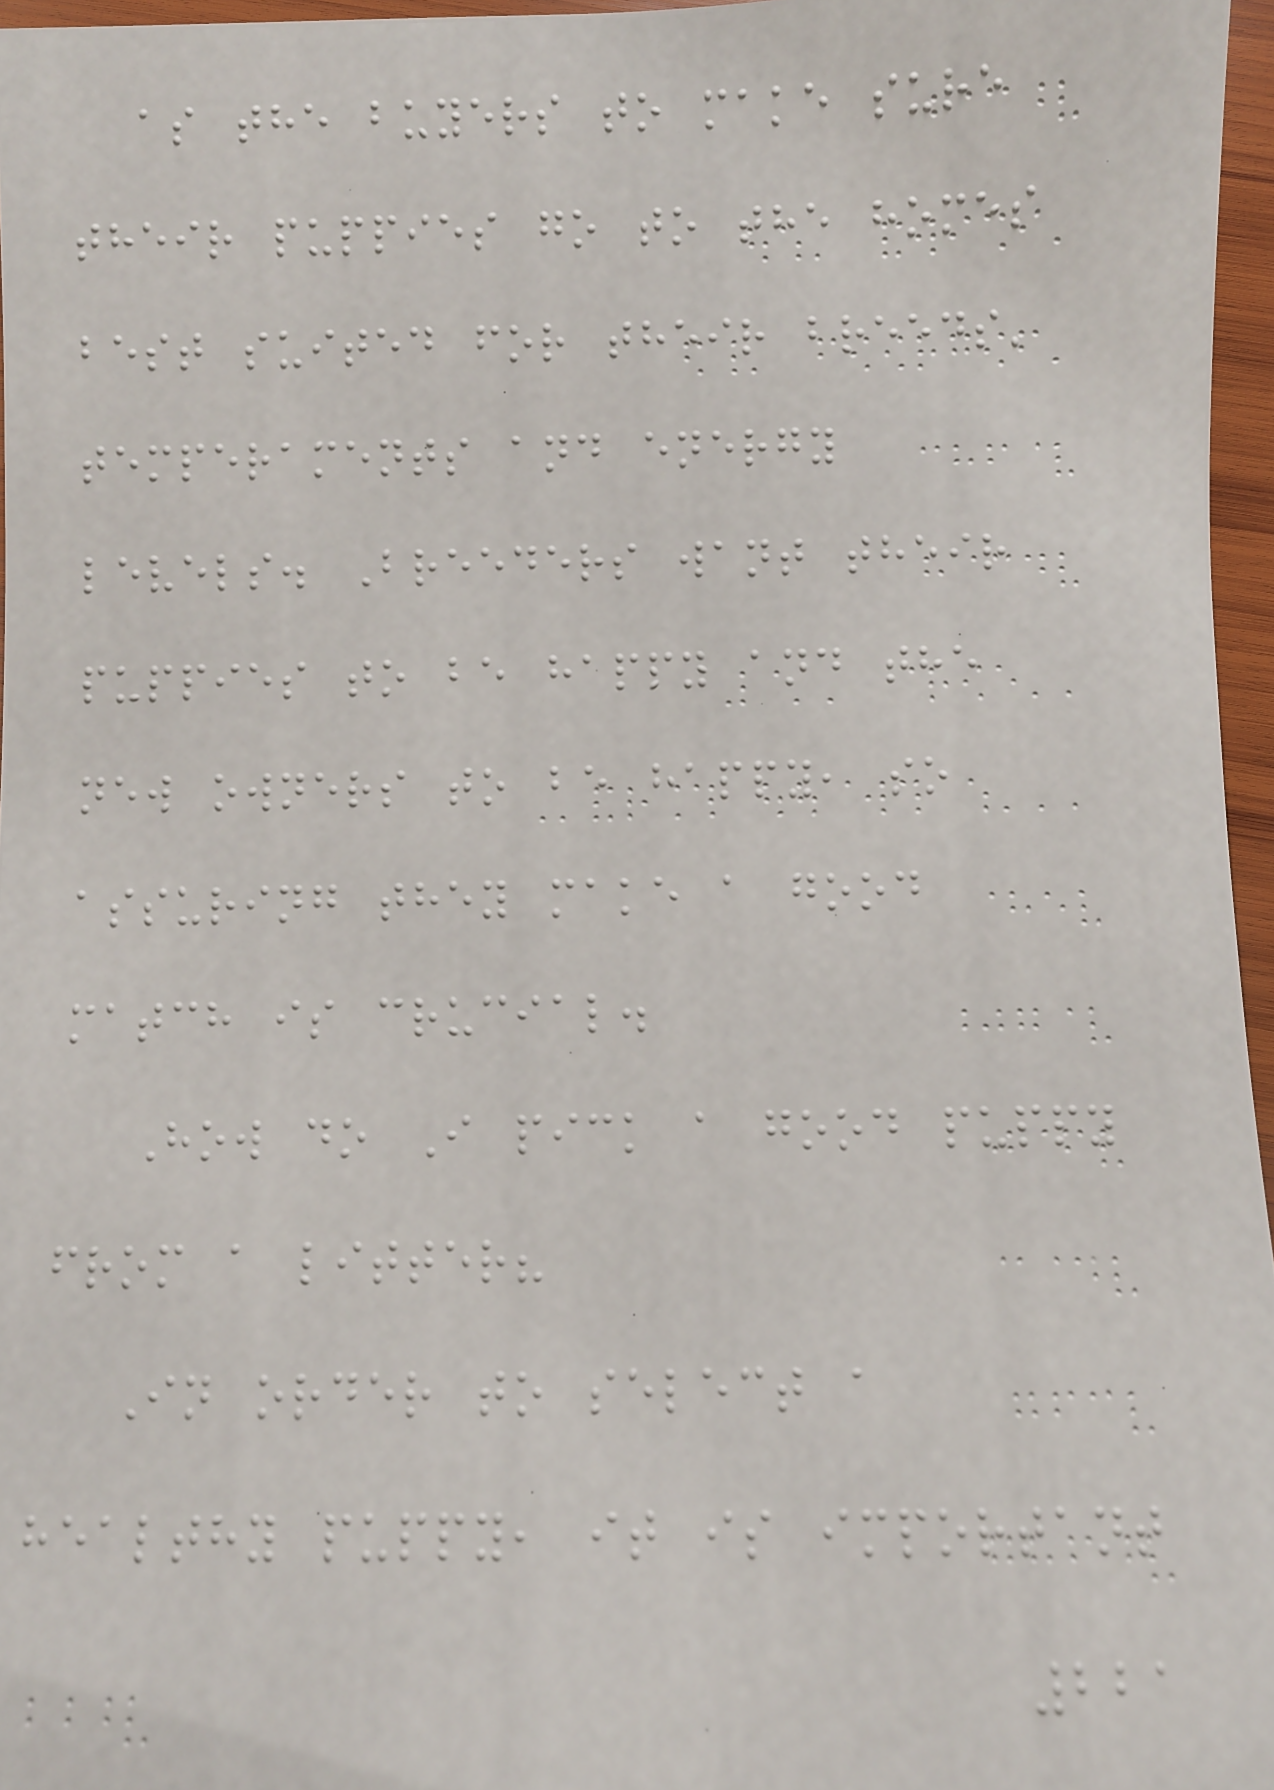as the buyers to make sure
their puppies go to the homes
best suited for their breeds'
temperaments and energy
levels. Breeders want their
puppies to be happy and the
new owners to be happy, so
assuring they make a good
match is crucial.
How do I pick a good puppy
from a litter?
In order to select a
healthy puppy, it is important
221
